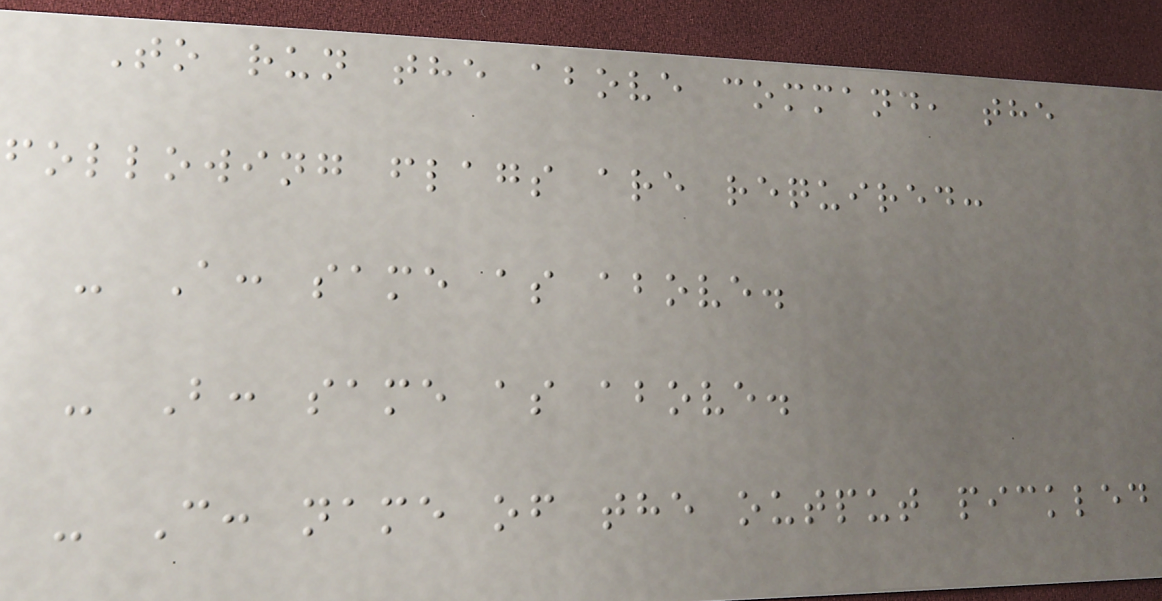To run the above command, the
following flags are required:
- A: same as above.
- B: same as above.
- C: name of the output pickled
